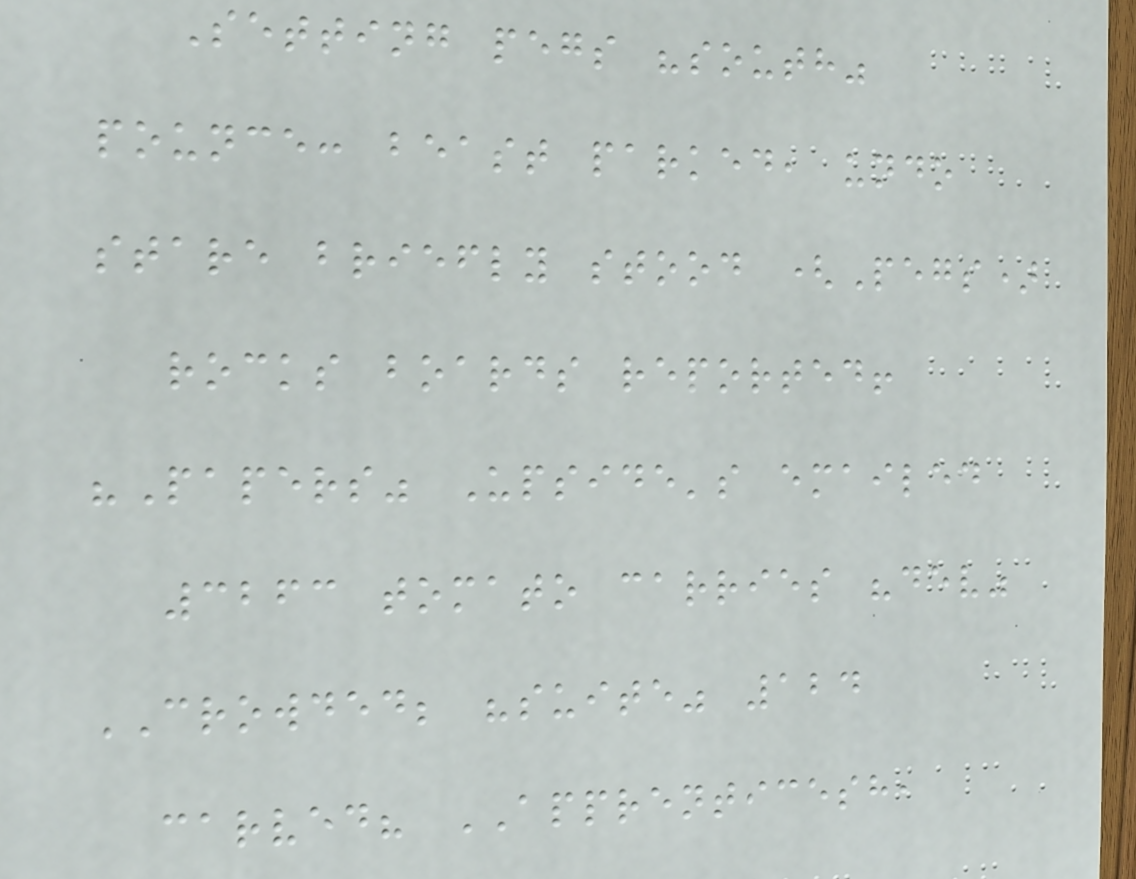Setting pegs "south"
pounce: beast parked, undo
stare briefly stood (Pegs)
rocks boards reported!
"Papers" Upside's emailed
3263 tomato carries "dev"
CROWDED; "suite" 124
carved? APPRENTICESH,
